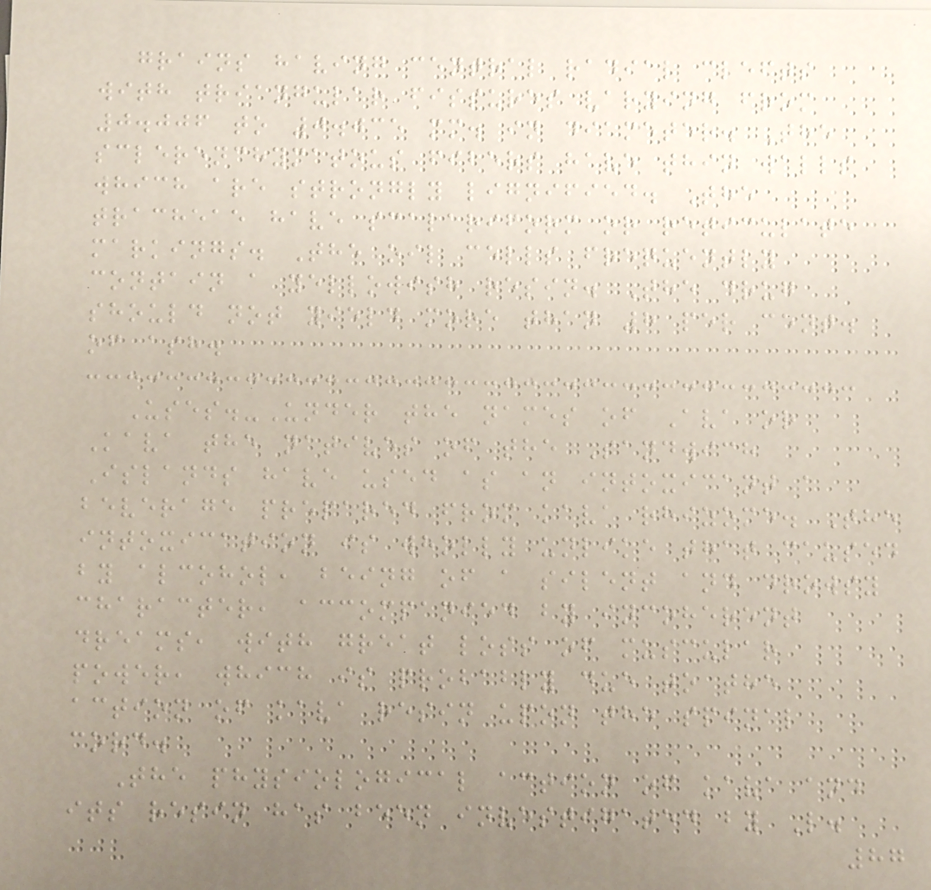grains having central radial clefts
with triangular fissures varying from
0.006 to 0.035 mm. in diameter. The
sclerenchymatous fibers have thin walls
which are strongly lignified. The
tracheae have scalariform or reticulate
markings. The oil cells frequently
contain a yellowish resin. The drug
should not yield more than 8 per cent.
of ash.
Uses.-Under the names of Ava or
Kava the natives of the Sandwich
Islands have used as an intoxicant a
beverage prepared from kava rhizome. The
intoxication is wholly unlike that caused
by alcohol, being of a silent and drowsy
character, accompanied by incoherent
dreams, with great loss of muscular
power, which is probably due to the
action of kava resin upon the spinal
cord.
The physiological action of kava and
its resin has been investigated by L.
87
